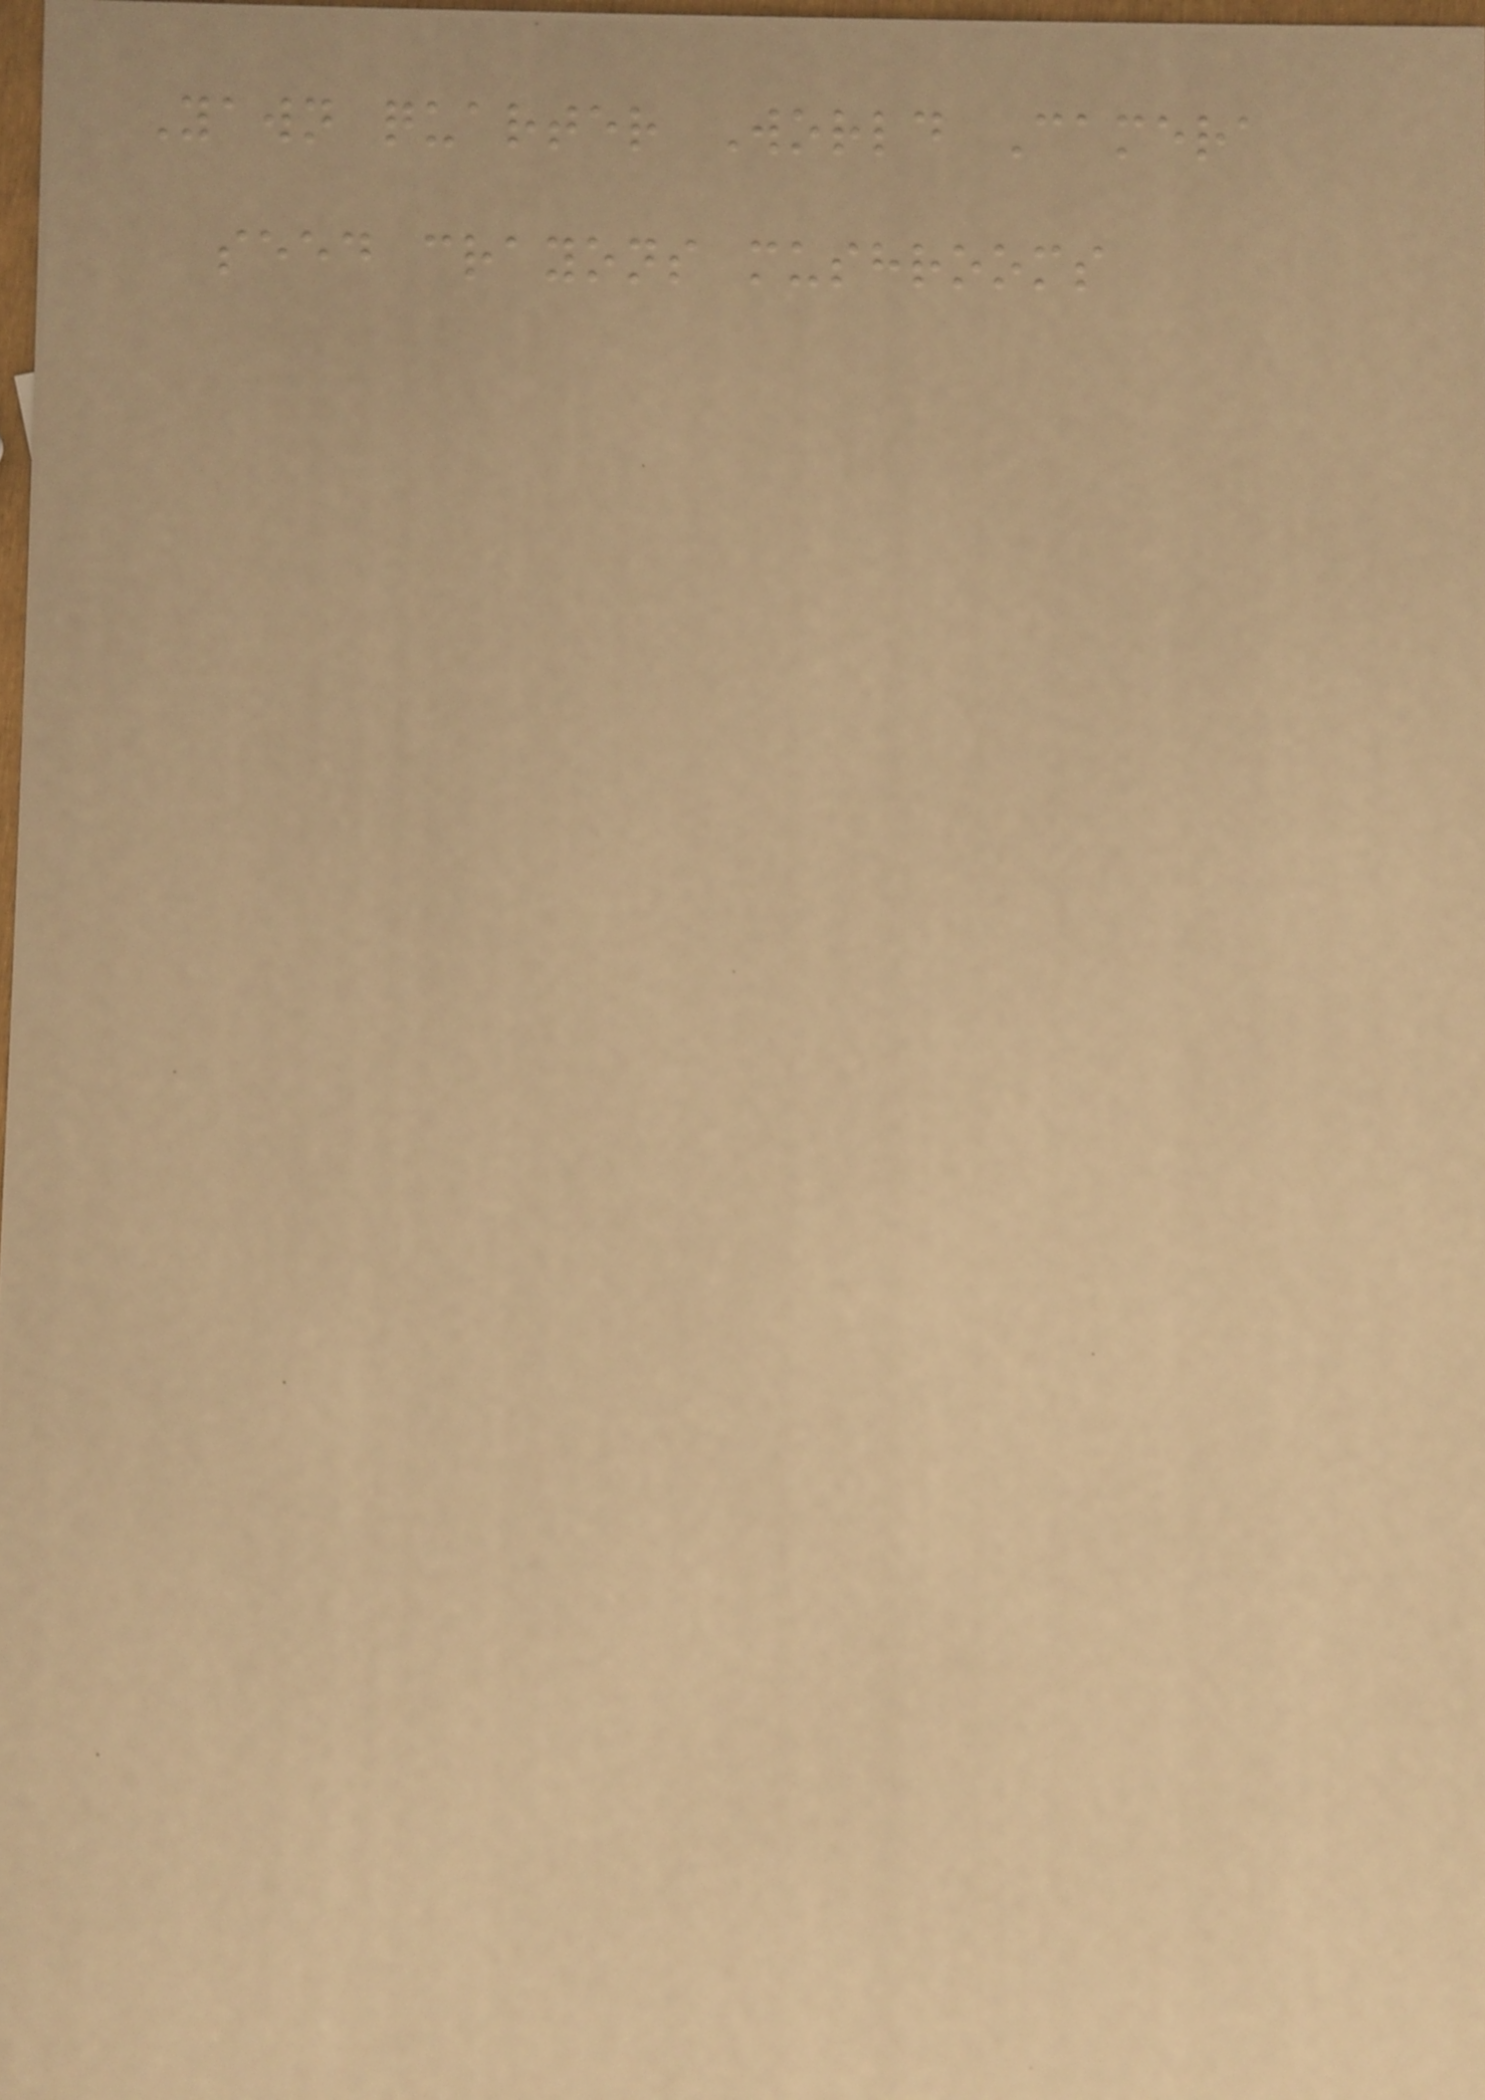Yawn quarter World Camera
seed crayons mushrooms
